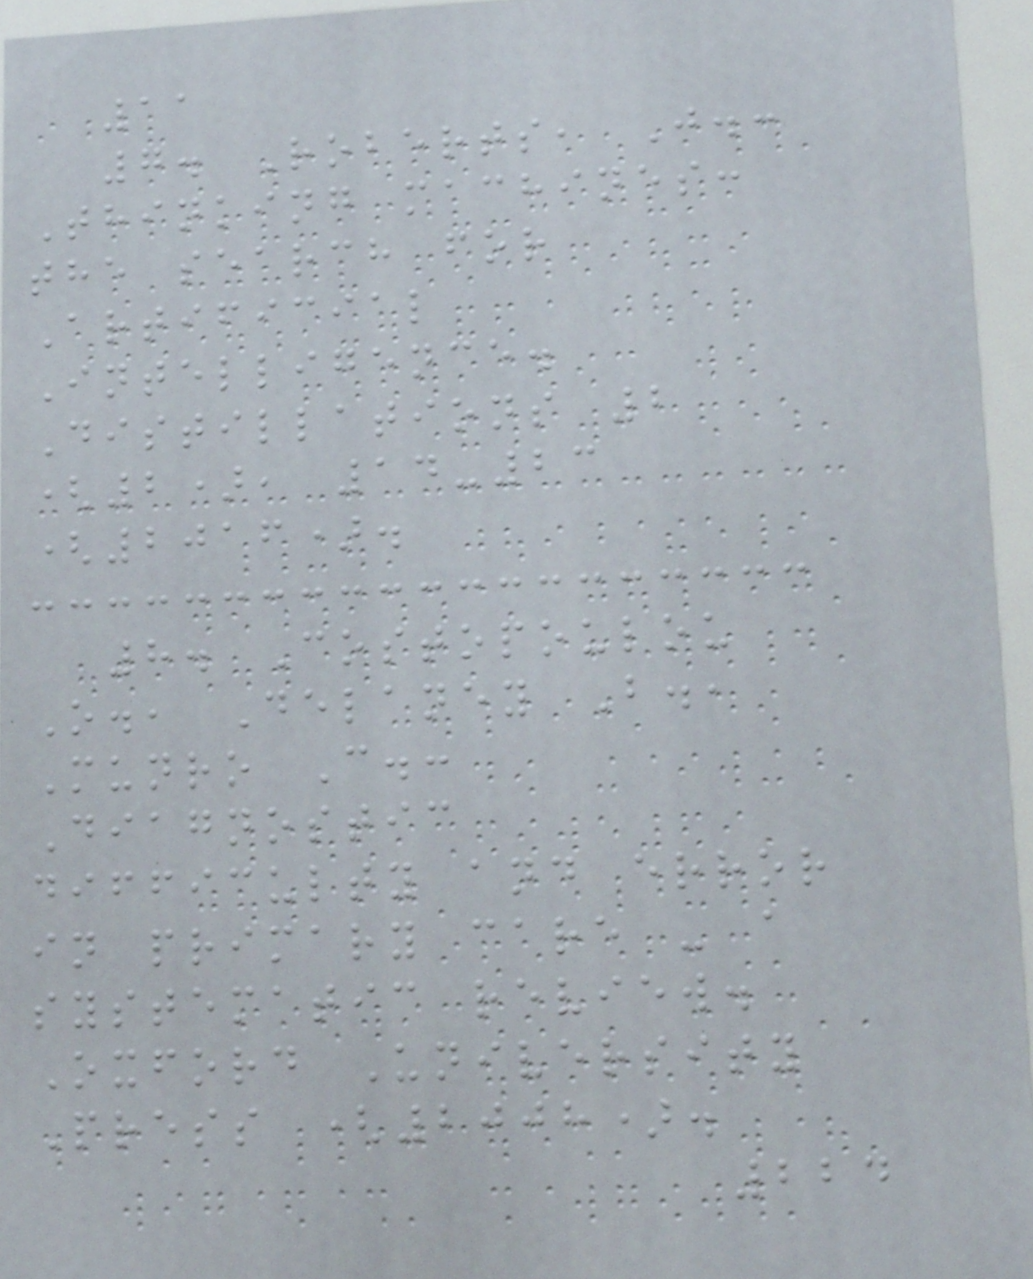11
7. Roberts, J.:
Thinking machines:
the search for
Artificial
Intelligence.
Distillations 2
(2), 14-23
(2016).
8. Costopoulou
O., Delaney B.,
Munro C.:
Diagnostic
difficulty and error
in primary care - a
systematic review.
Oxford University
Press (2008).
224
